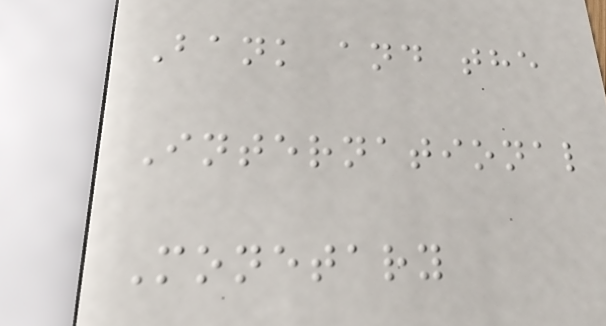Bank and the
International
Monetary
